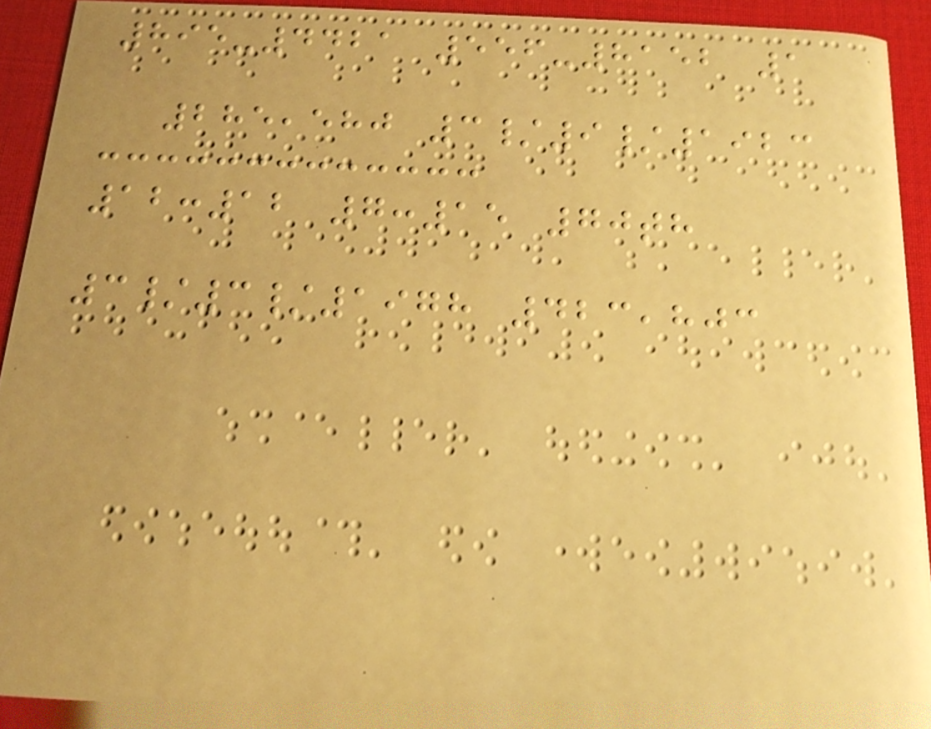895-4421 556-8152 1
285,580 3/9/1923
12:12 7:15 70th
3/3/1978 423,803
